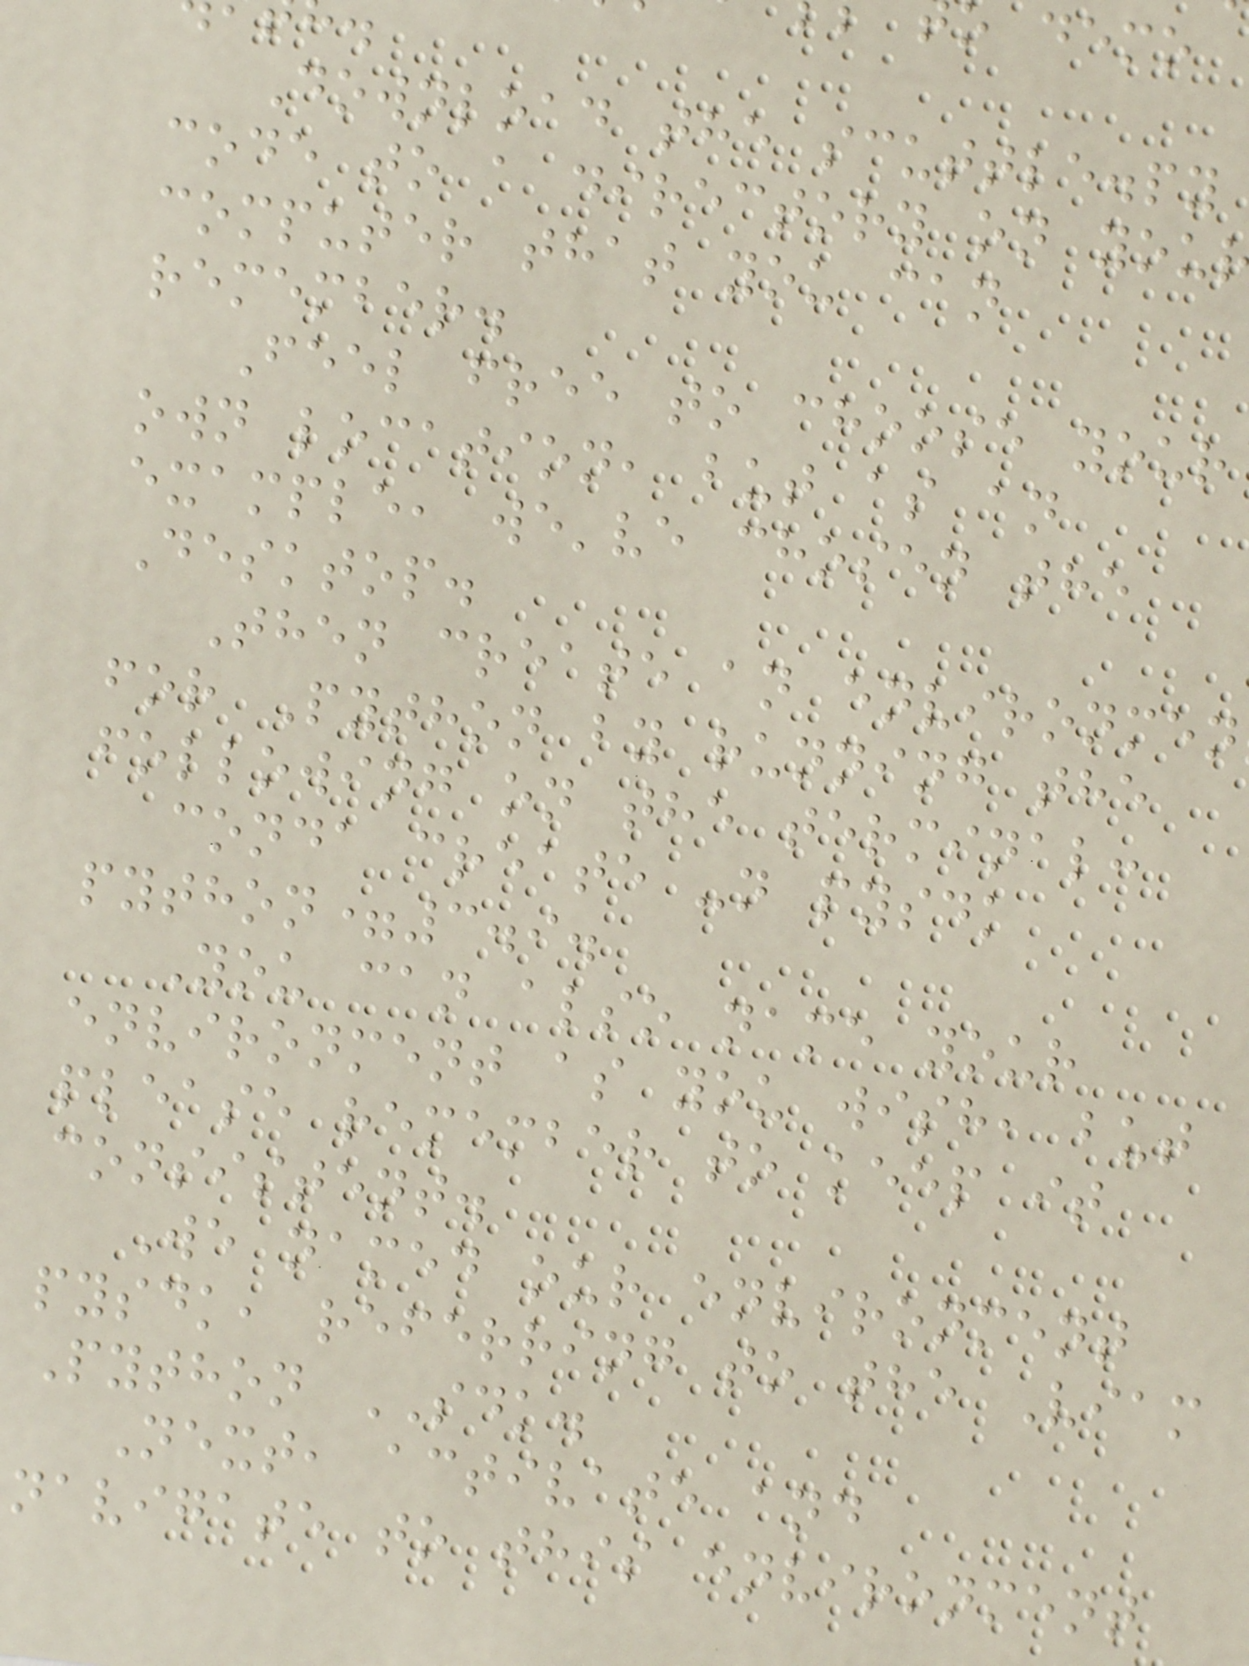Download the scuttle.py
code to a directory on you
computer that you can
remember.
Feel free to choose your
own location, but as an
example, we've chosen the
Desktop.
Then create an environmen
for Python by running the
following on the terminal:
conda create -n pysdk
python=3.9.
You can also name your
environment as you wish, but
please remember to keep it
consistent.
We named our environment
pysdk, referring to the Viam
Python SDK.
Next, activate and
navigate to this environment
